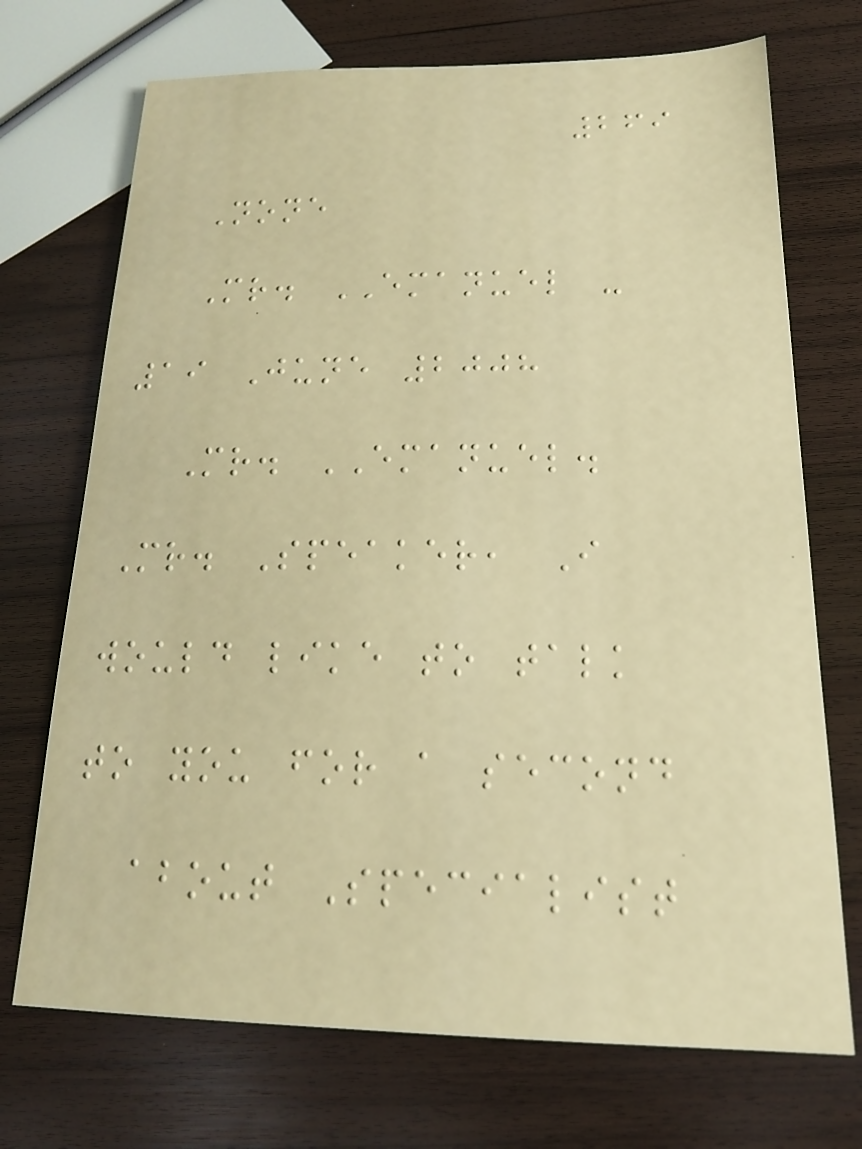269
None
Mr. EMANUEL -
19 June 2008
Mr. EMANUEL.
Mr. Speaker, I
would like to talk
to you for a second
about Specialist
